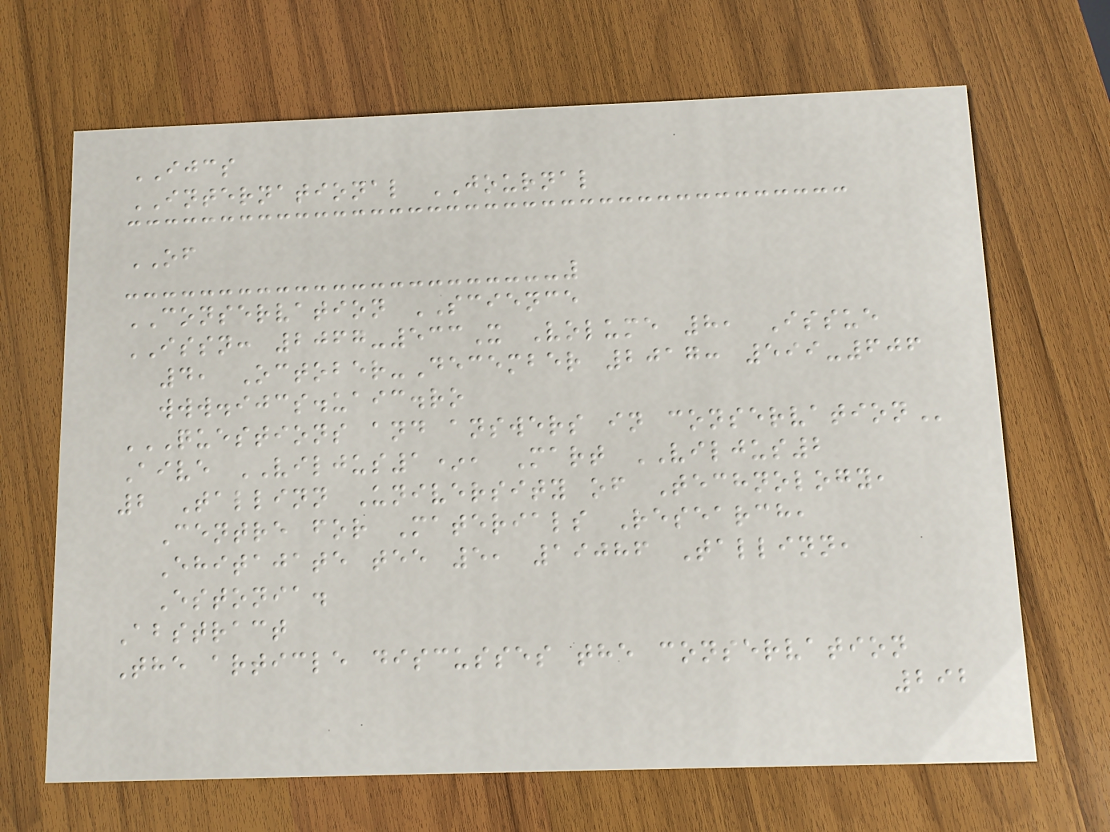IJCS
INTERNATIONAL JOURNAL
OF
CONSERVATION SCIENCE
ISSN: 2067-533X Volume 8, Issue
4, October-December 2017: 599-606
www.ijcs.uaic.ro
QUESTIONS AND ANSWERS IN CONSERVATION
Aive VILJUS1*, Mart VILJUS2
2 Tallinn University of Technology,
Centre for Materials Research,
Ehitajate tee 5, 19086 Tallinn,
Estonia.
Abstract
The article discusses the conservation
292
